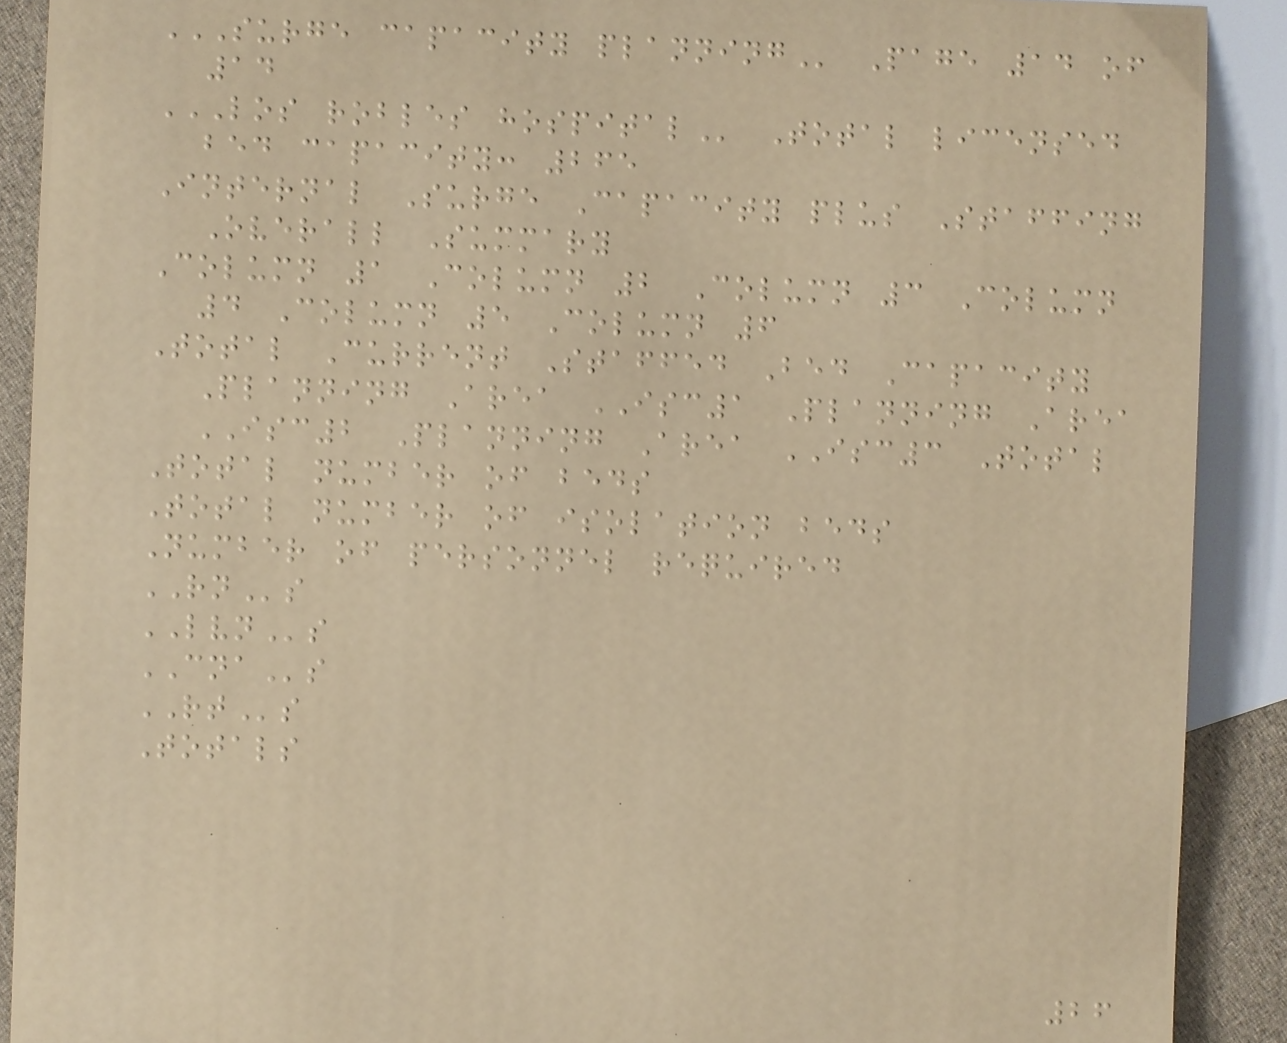SURGE CAPACITY PLANNING Page 14 of
14
LOS ROBLES HOSPITAL Total licensed
bed capacity: 265
Internal Surge Capacity plus Staffing
Overall Summary
Column 1 Column 2 Column 3 Column
4 Column 5 Column 6
Total Current Staffed Bed Capacity
Planning Area ISC1 Planning Area
ISC2 Planning Area ISC3 Total
Total number of beds
Total number of isolation beds
Number of personnel required
RNs
LVNs
CNAs
RTs
Totals
26
